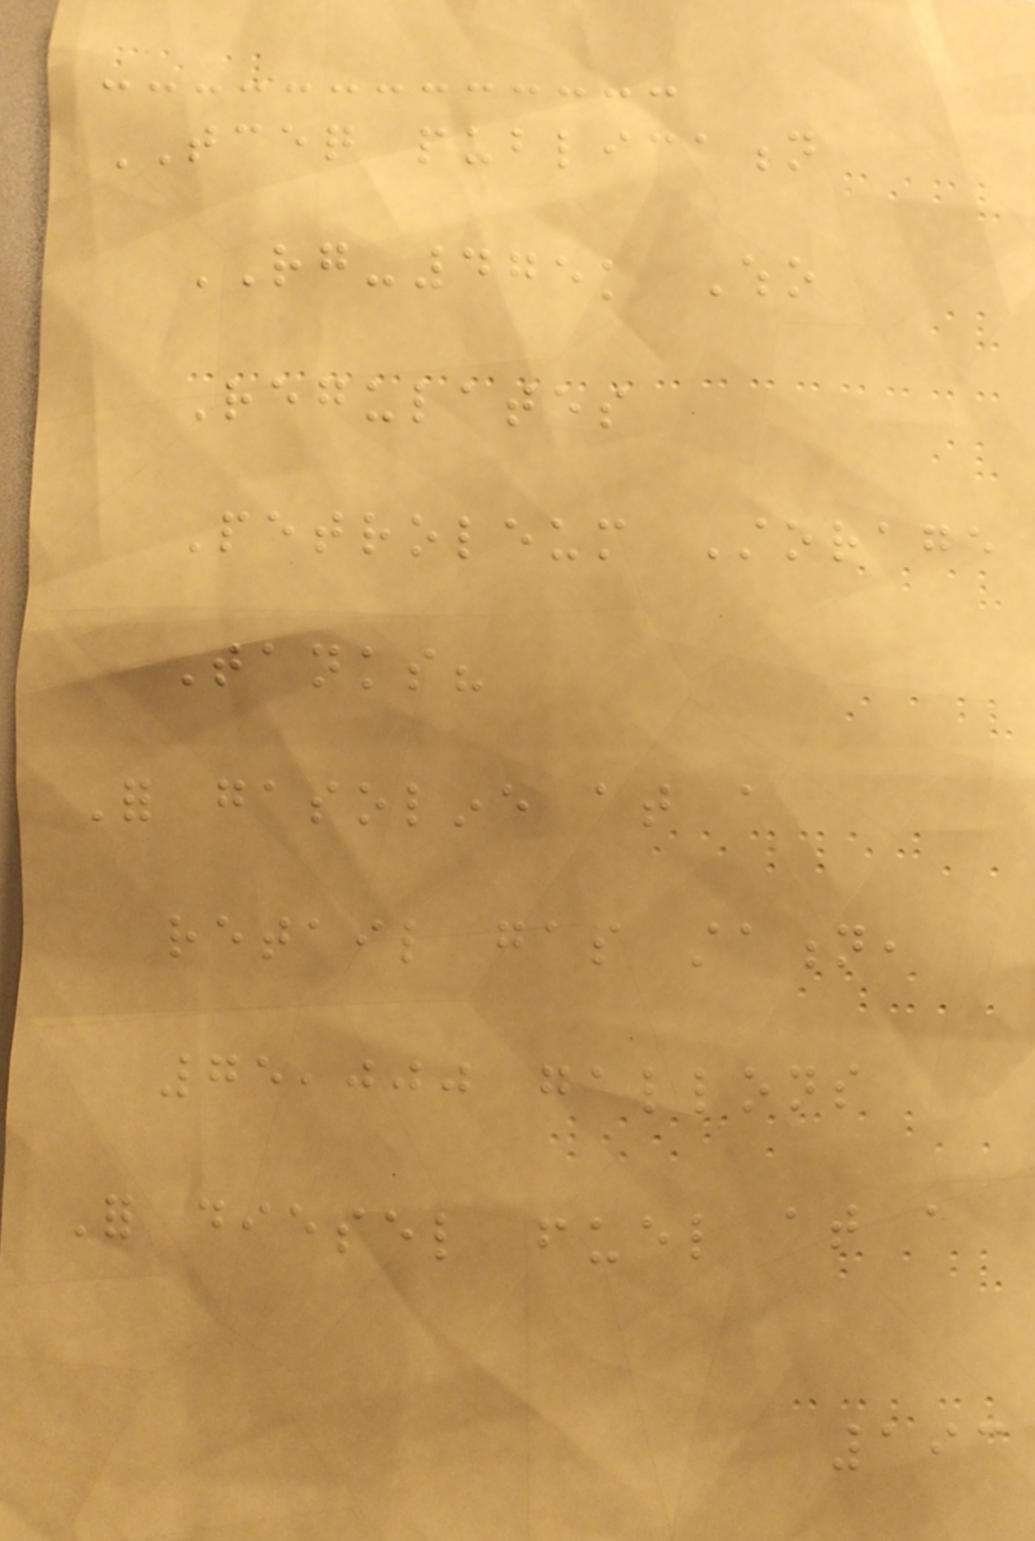TCEQ publication
RG-475k Who
Regulates
Petroleum Storage
Tanks?
For gasoline at a
retail gas station,
75,000 gallons
For diesel fuel at a
193
